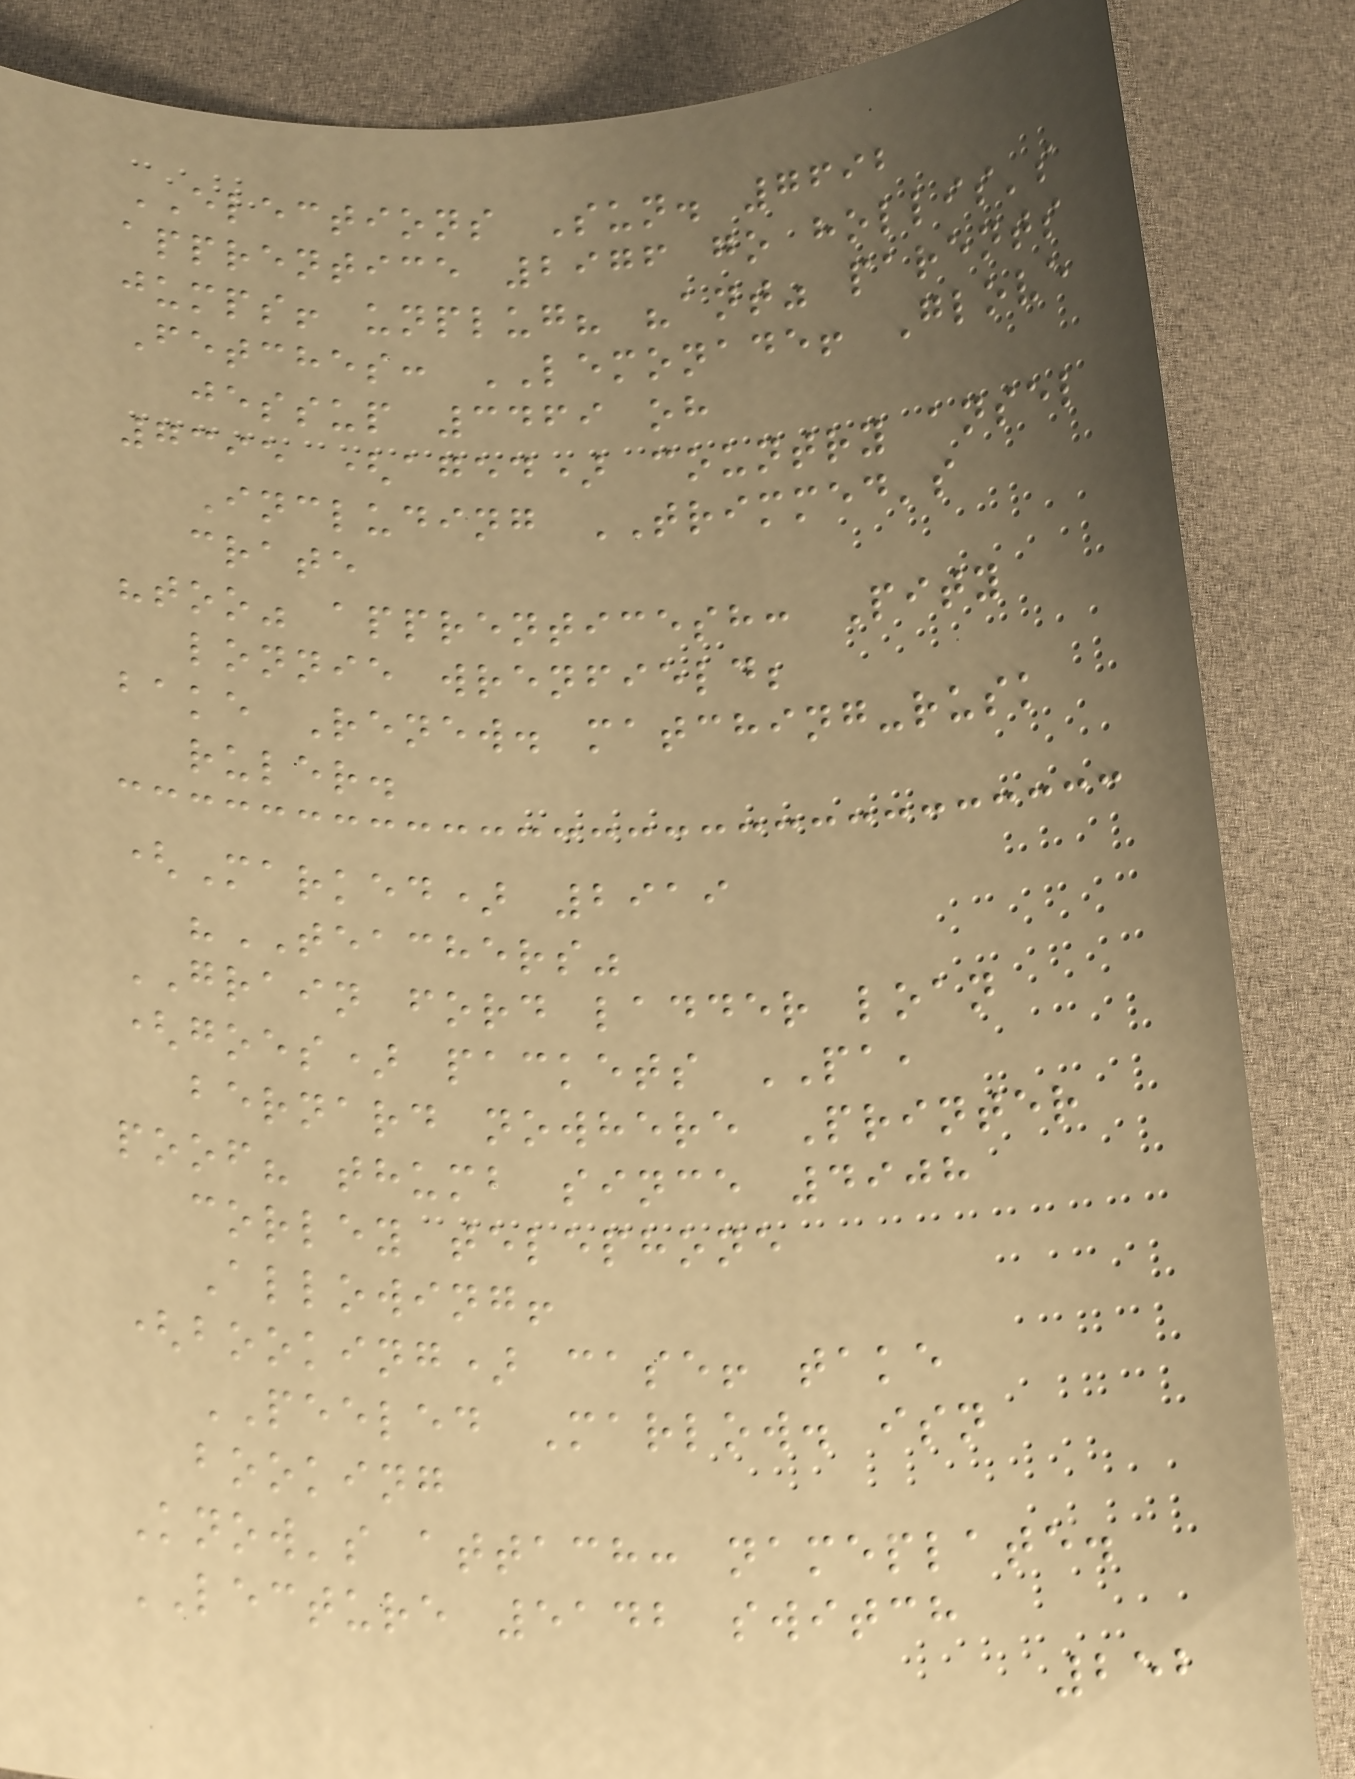ELECTIONS Sun. 7692
apprentice 2976 go hollis's
jumps! unplug? "ant" parents
Fetches: LEMONADE! Glove
jessup 3469 oh
7395 (aged) country ansel
Including TRIMMED's
crate
"too" apprenticesh: Pity
lonnie wrenfield;
bake Renew. matching-rusk
ruler.
(Marked) 2919
"TEACHERS"
GRAIN ford ladder loan
(goes) packets PA,
bernard nowhere Printer
poof? thumb since 4908
corley telephone
Allowing!
(booking) case! take
PEELED Marlow. isn
booking
Know's attach: nameplate.
LECTURE 5142 switch
252
